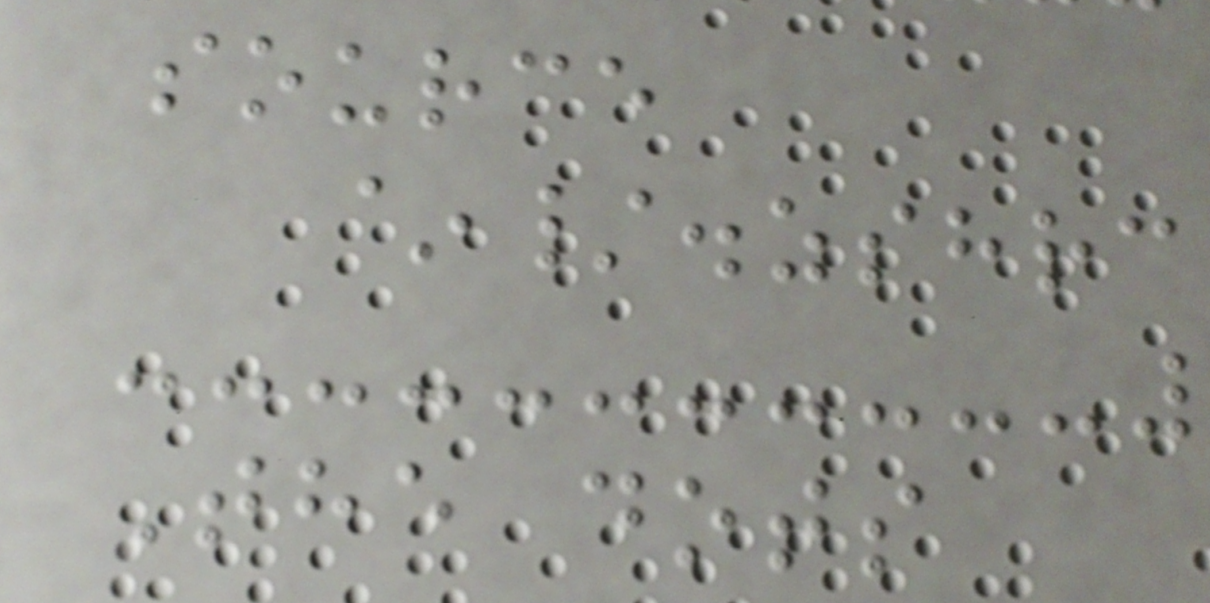source
~/.zshrc
The dots
